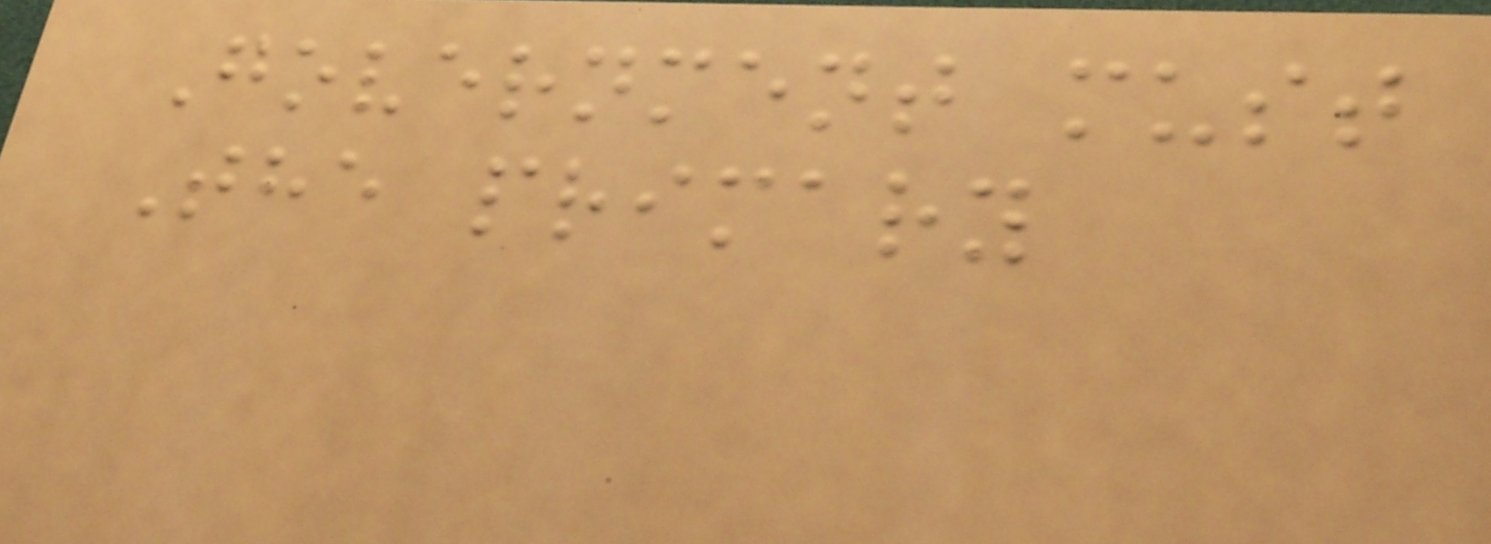Government must
The primary
